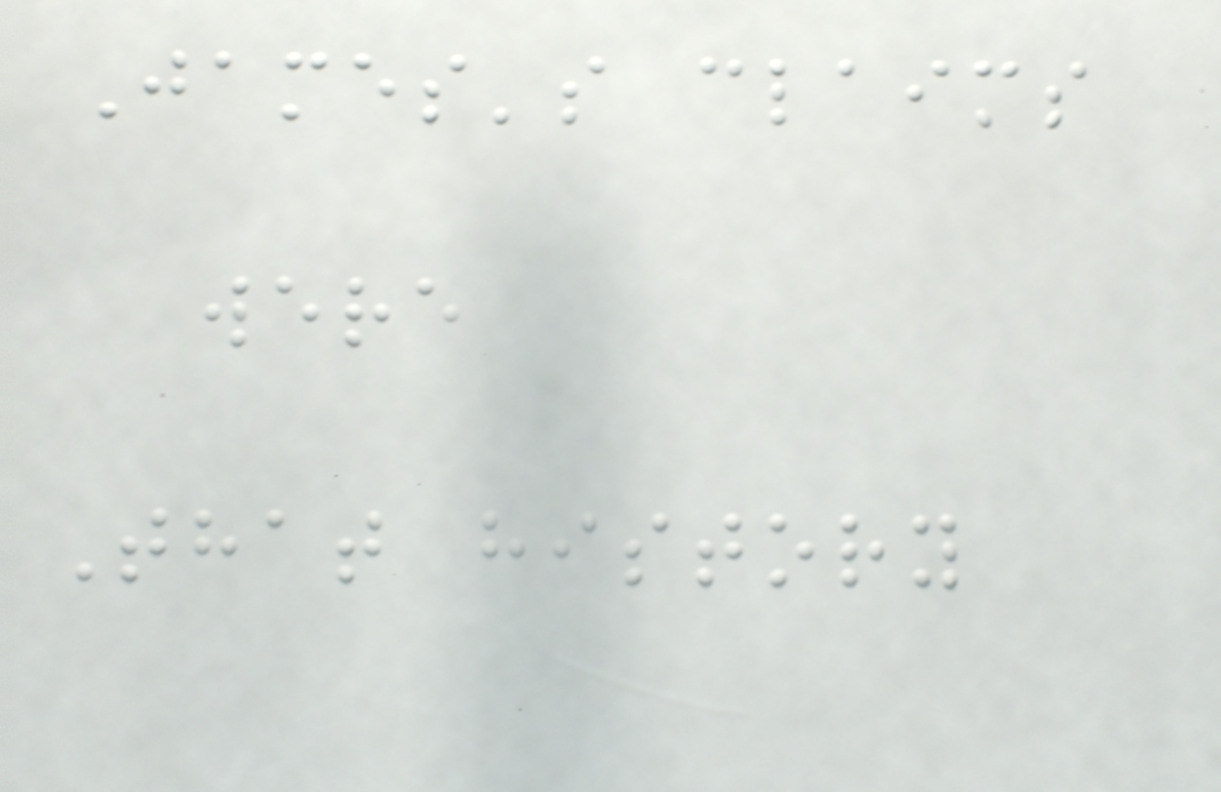James's claims
were
That history
